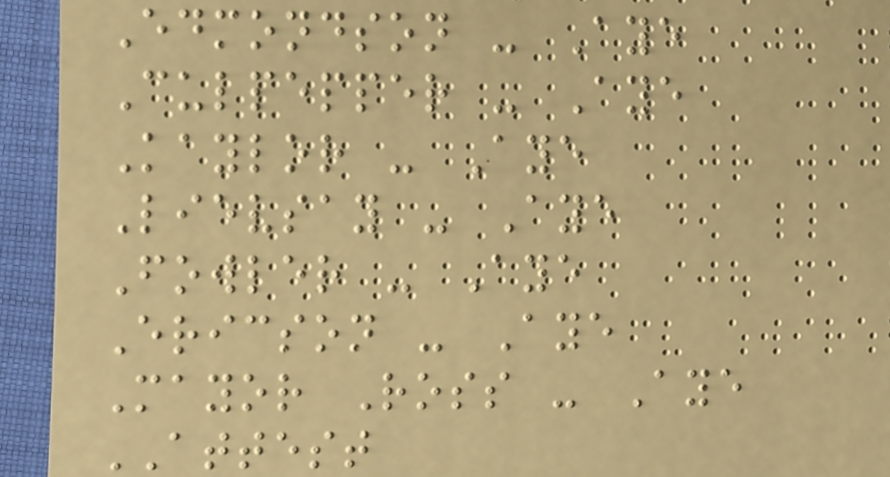Edmondson - Aye
Culpepper - Aye
Kaylor - Aye
Lievsay - Aye
Fowler - Aye
Ericson - Aye
Mayor Ross - Aye
ATTEST
